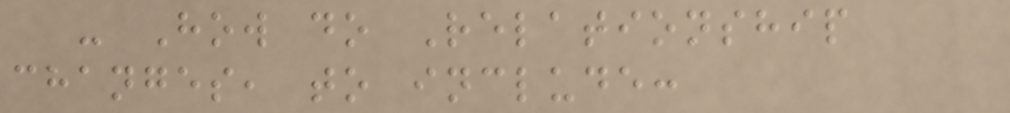- How do Relationship
changes, to include:
